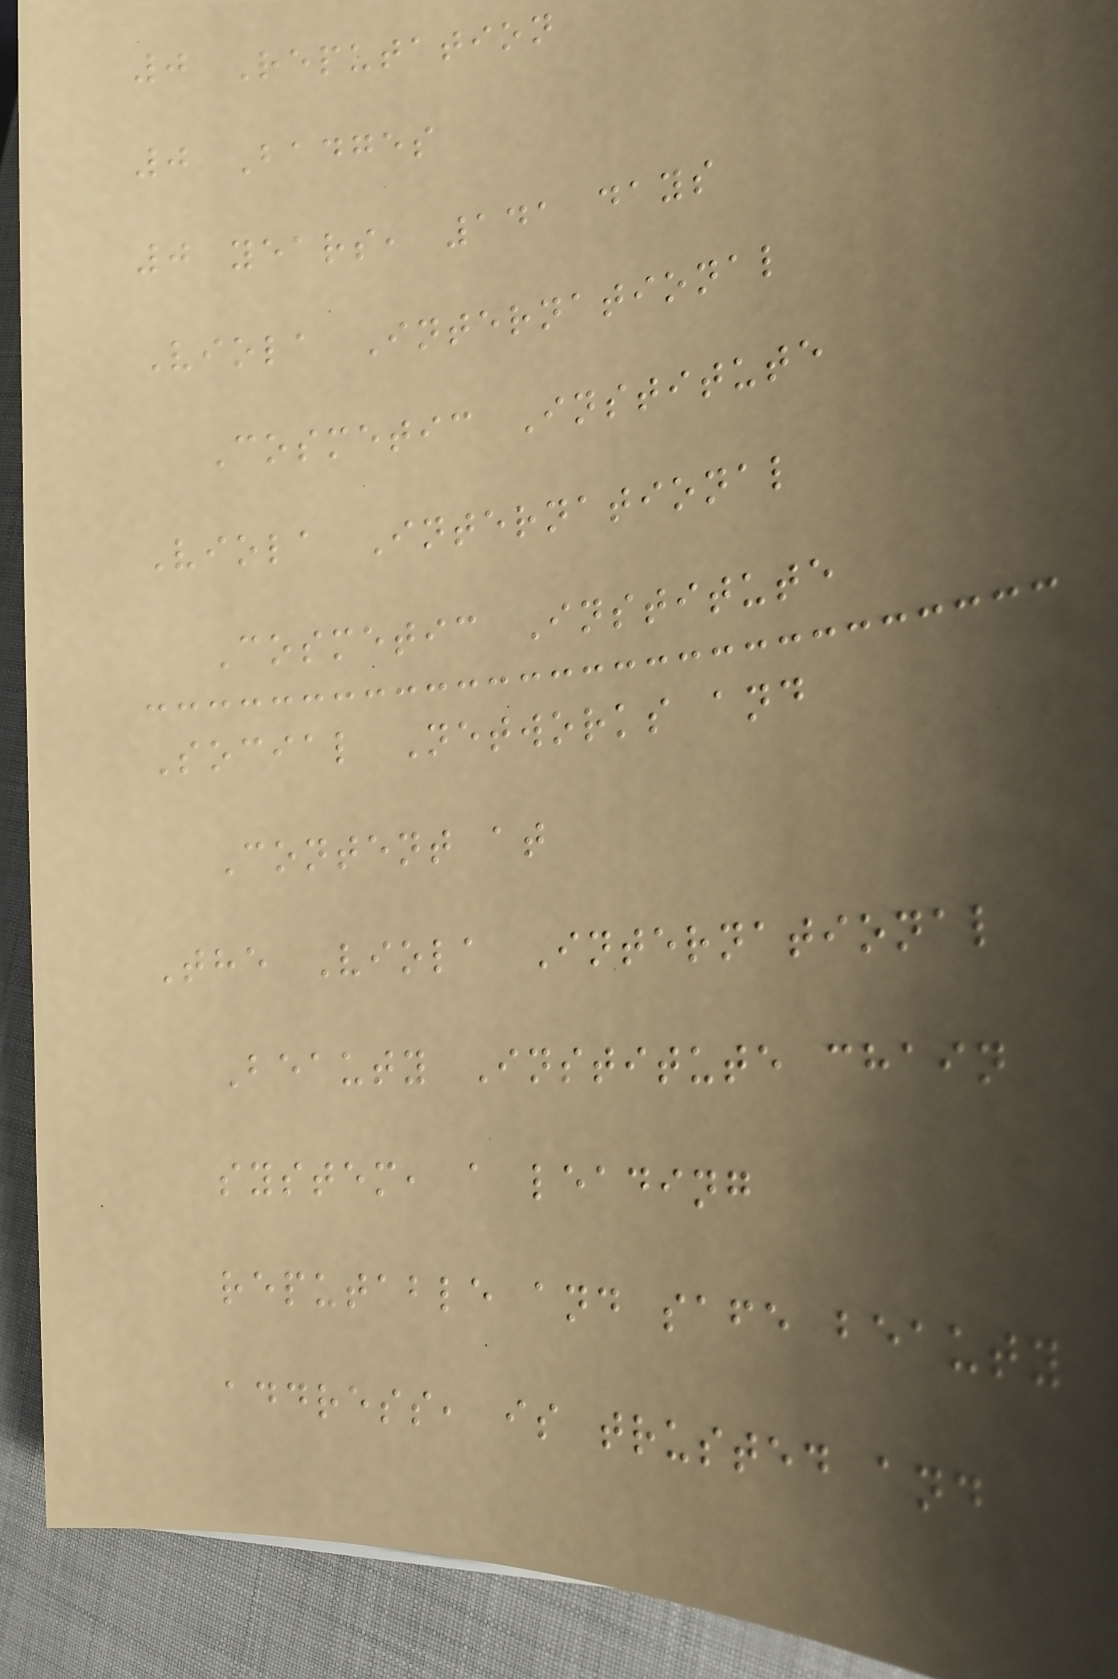0 Reputation
0 Badges
0 years, 141 days
Viola International
Cosmetic Institute
Viola International
Cosmetic Institute
Social Networks and
Content at
The Viola International
Beauty Institute chain
system, a leading
reputable and safe beauty
address, is trusted and
